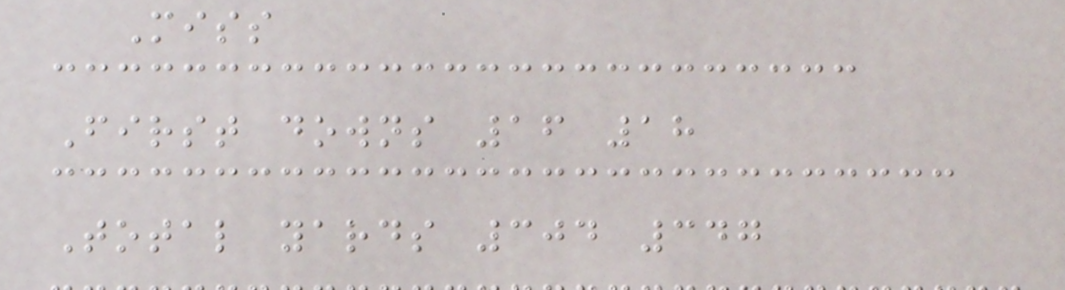Miss
First downs 16 18
Total yards 304 347
